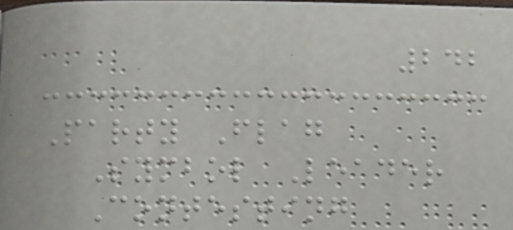242
Party Flag
Symbol Leader
Contesting
